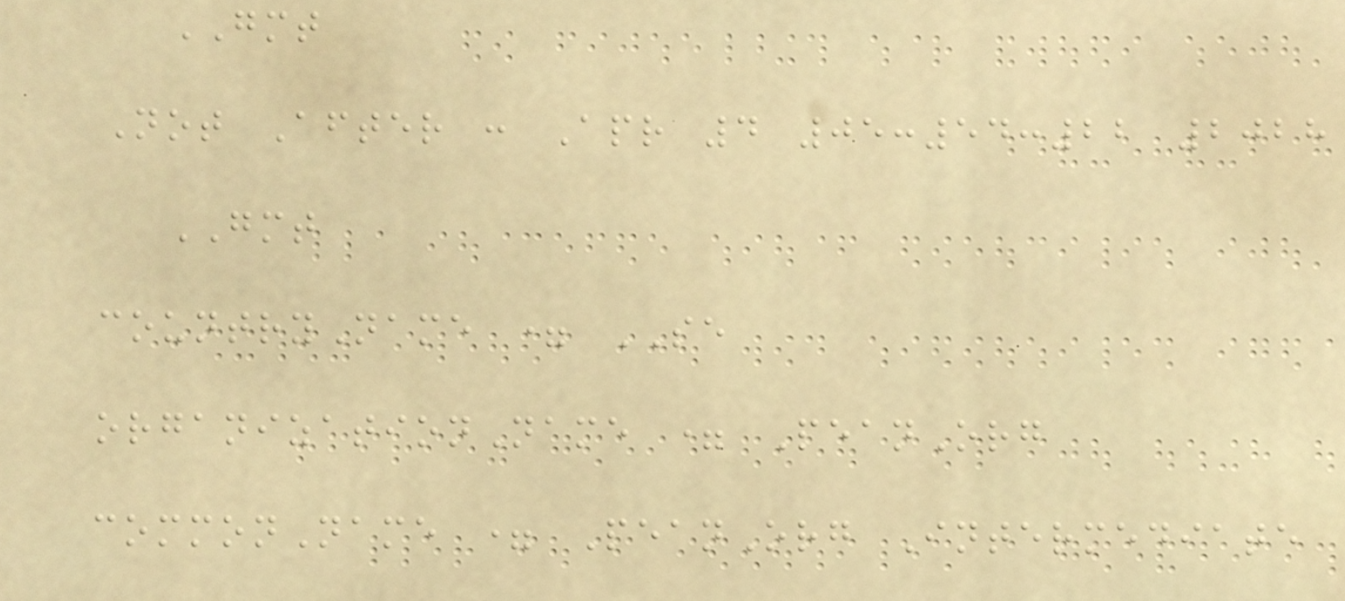GMT
Not After : Apr 4 05:54:22 2028
GMT
countryName = SE
organizationName = PeanOrg
commonName = PeanOrg Intermediate
